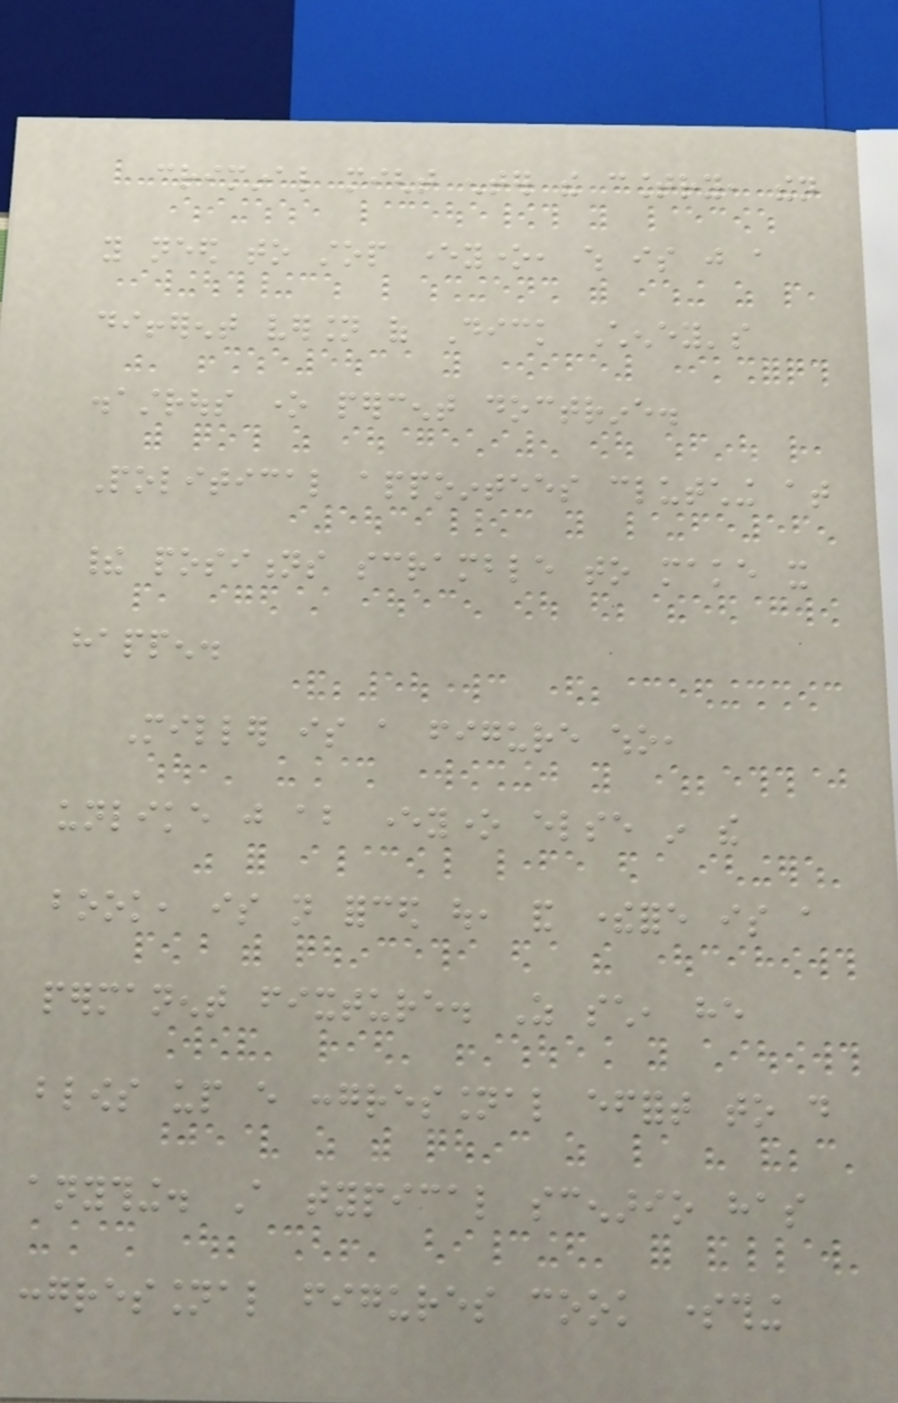criminal might enter the country, then
you need to stop everyone, which is just a
different version of Dick Cheney's
disastrous one percent doctrine.
Political appointees clutching at
their positions scramble to make it
happen.
Miller is a figure who,
unlike just about everyone else in the
book, is not forced out, and therefore is a
permanent fixture. As such, he
blows up every congressional effort to do
anything. A typical scenario has
congressional figures cook something
